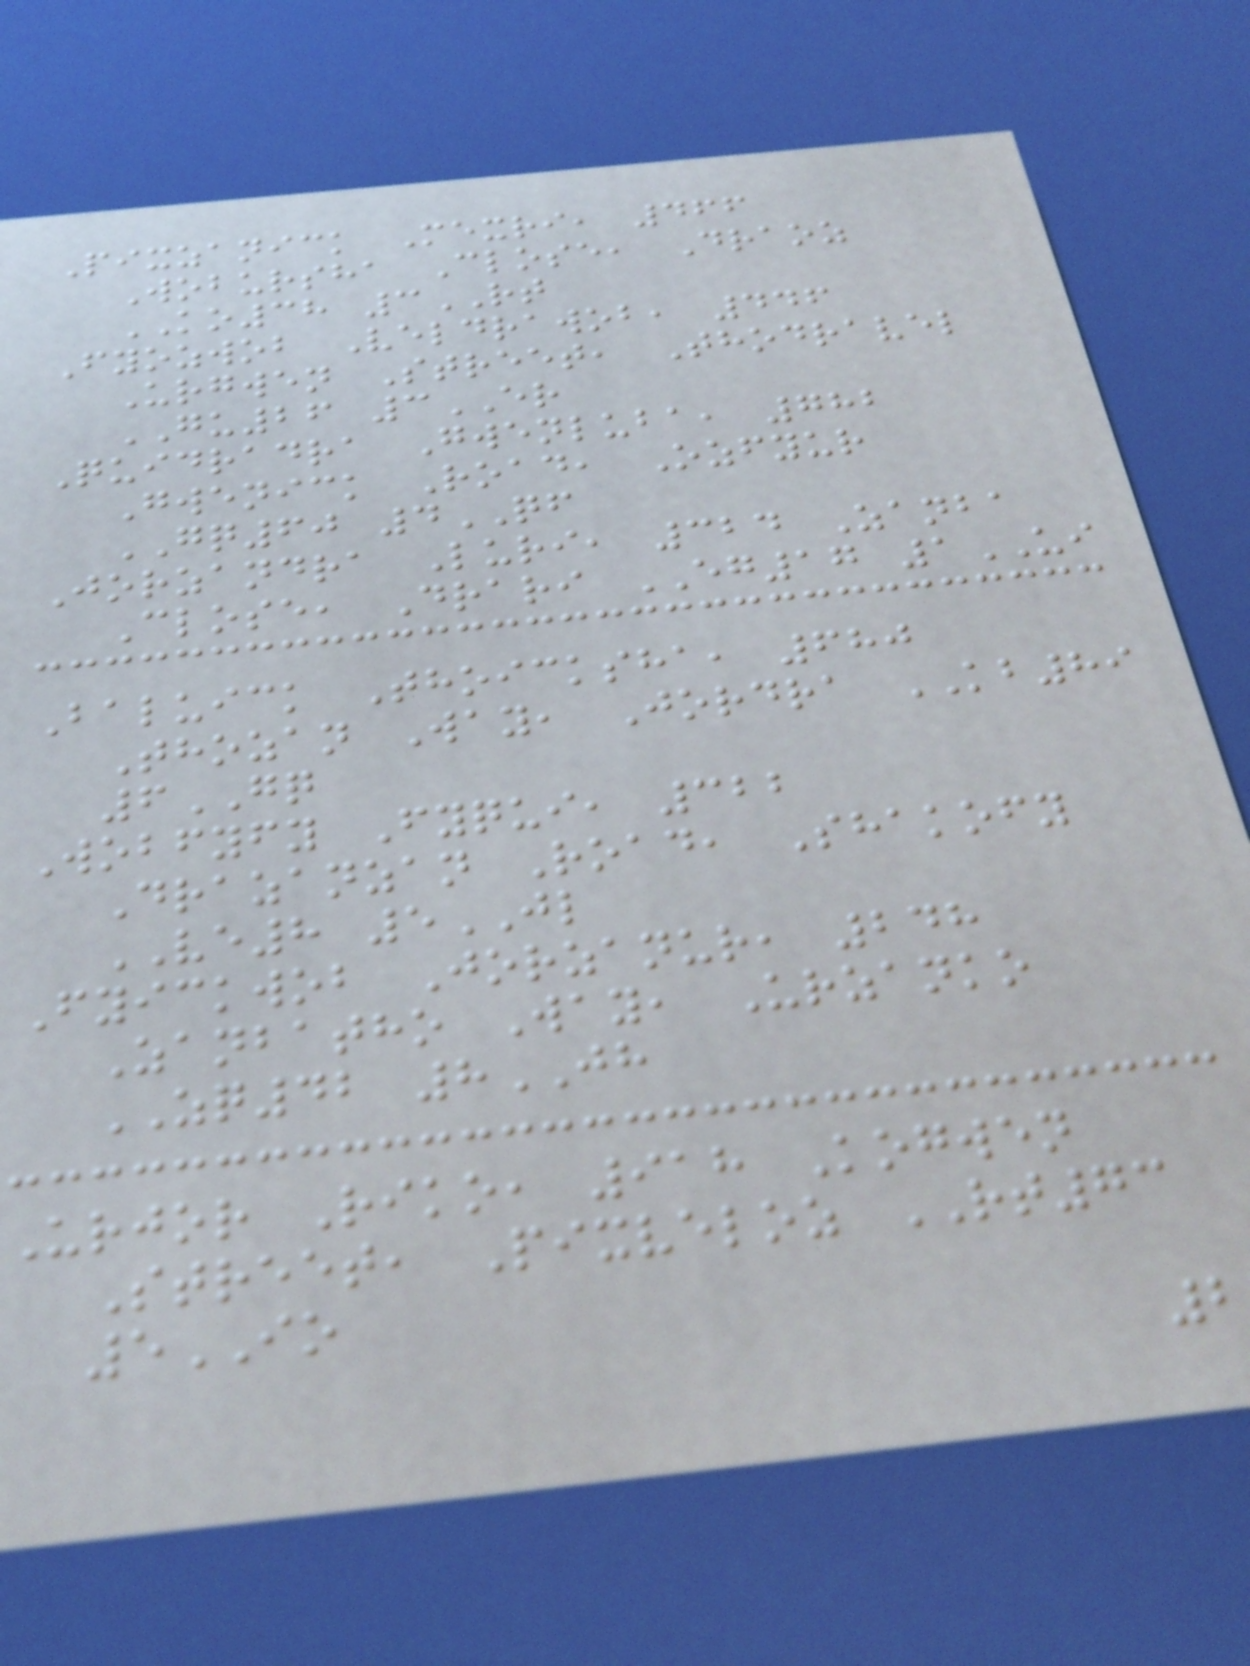Pixzanick Mexri, 466
Wobursha Close, Draoz
KO38 3RT
Fyozwob Veldrawob, 446
Urgwen Street, Thodravel
GU26 3ER
Quidradra Gwenluba, 782
Gwenick Road, Ozfyur
GQ60 4QF
Jorzandra Luri, 324 Zanba
Close, Drari EG17 1UI
Baluick Thoicksha, 680
Thozan Way, Jordra KB89
6GQ
Wobfyfy Fyqui, 322
Drazanzan Road, Shakofy
VE8 5JL
Fyickwob Jorzanur, 248
Zanbatho Way, Urzanko
ZQ42 8JH
Urjor Riko, 918 Kogwen
Street, Pixveloz RT73
5IO
